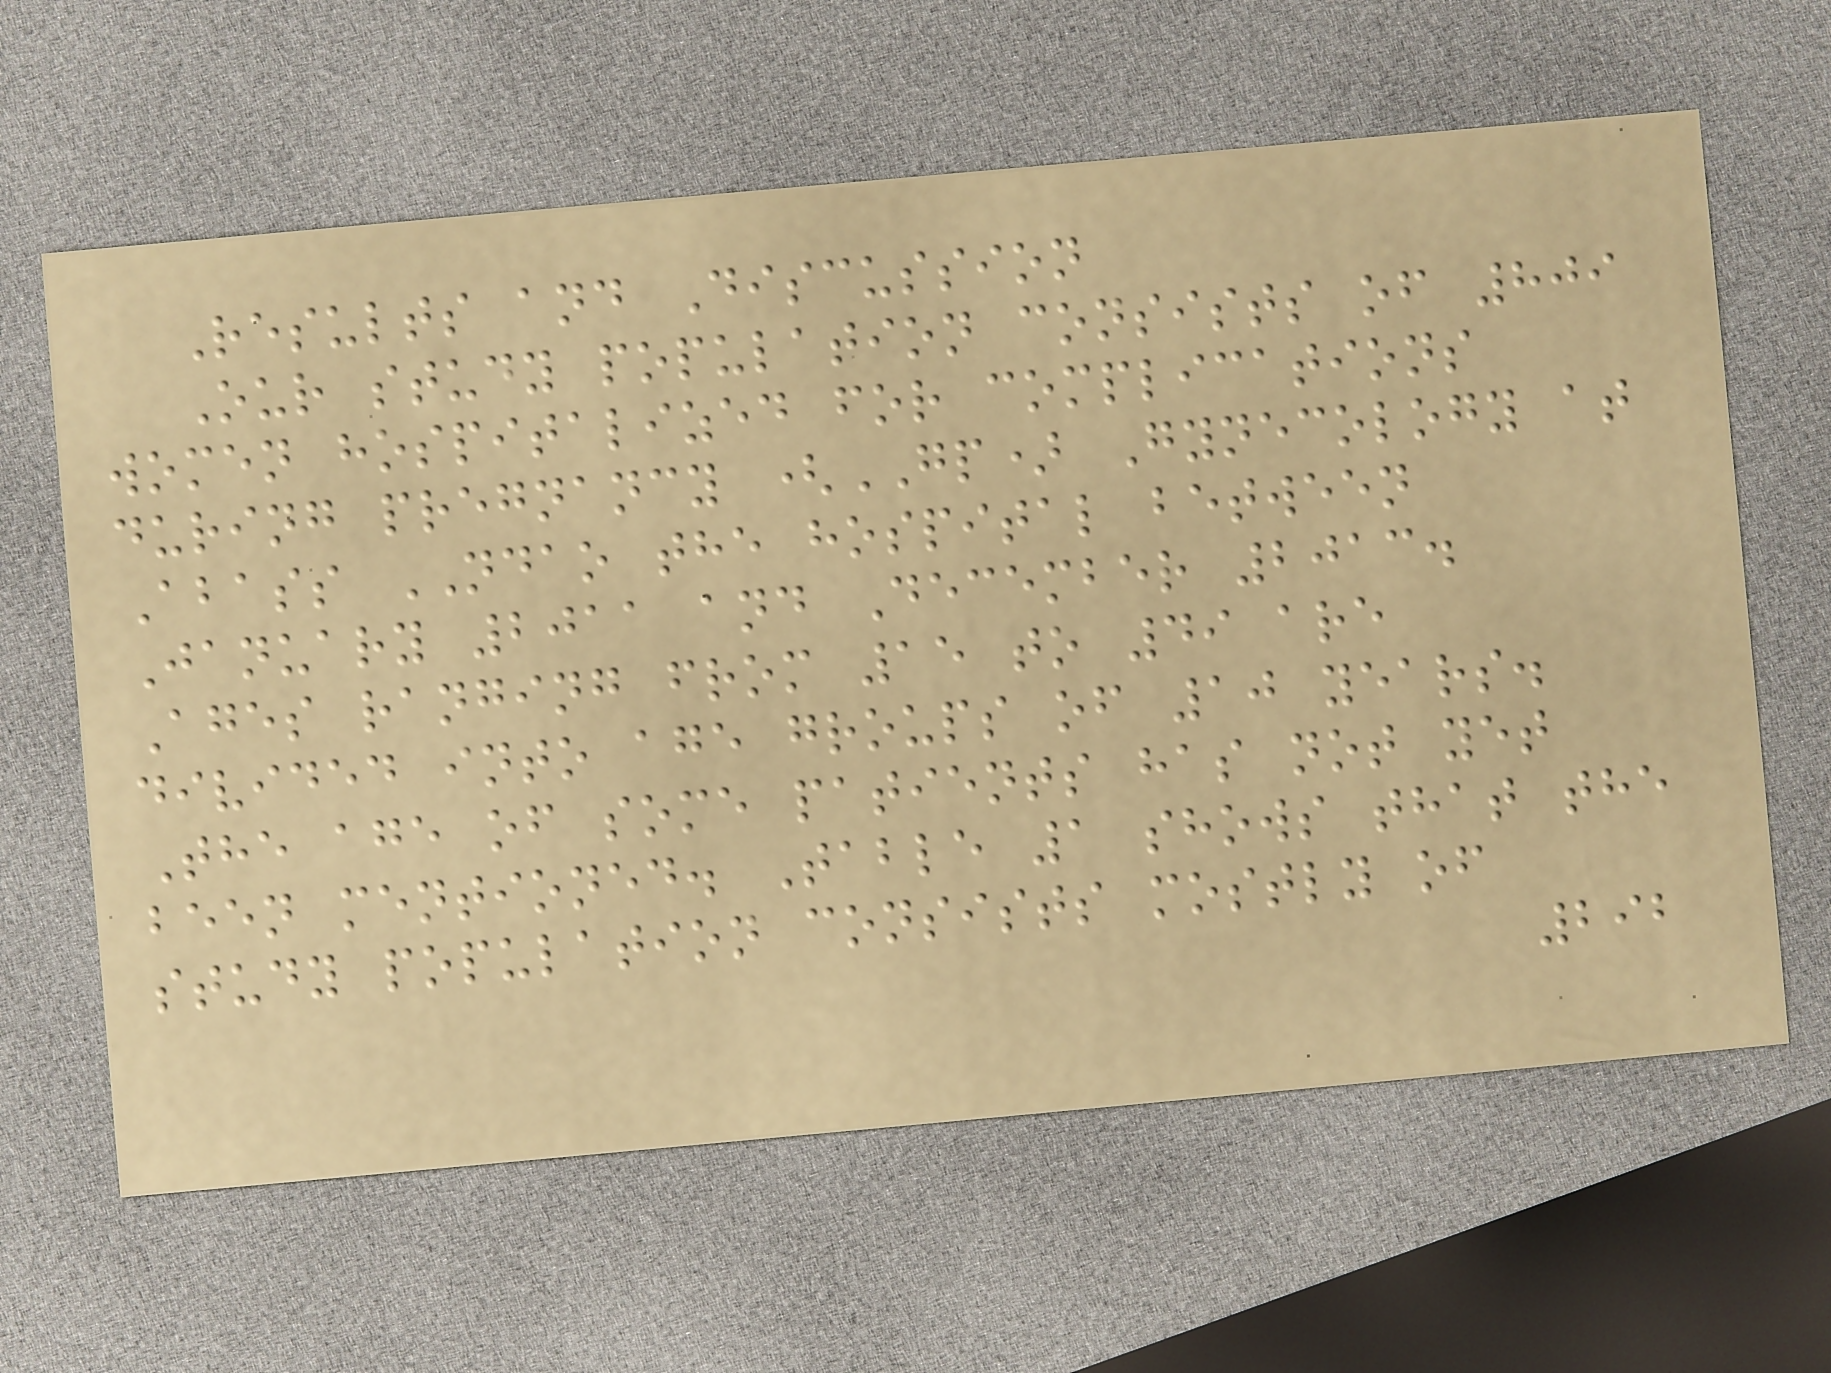Results and Discussion
Our study population consists of 809
women hospitalized for complications
during pregnancy (GP) Gynecology at
Abass NDAO the hospital between
January 2011 and December 2013.
Ages ranging from 15 to 49 are
divided into age groups of 10 years.
The age of some patients has not yet
been mentioned. Table 1 shows that the
study population consists mostly of
292
